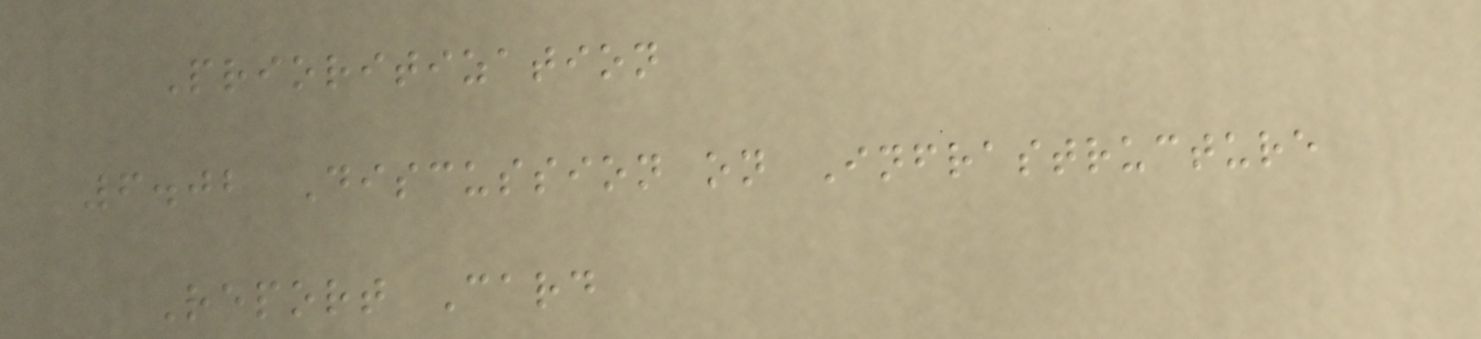Prioritization
6.02 Discussion on Infrastructure
Report Card
